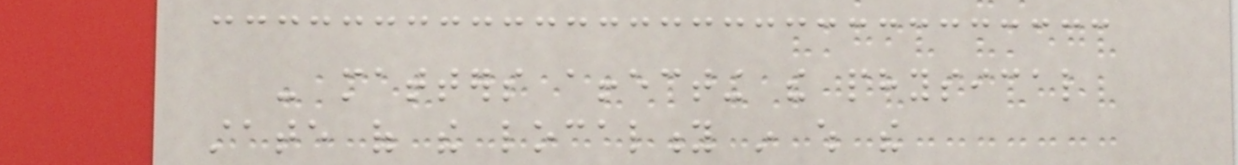- matters affecting the physical
state of the locality in which the
